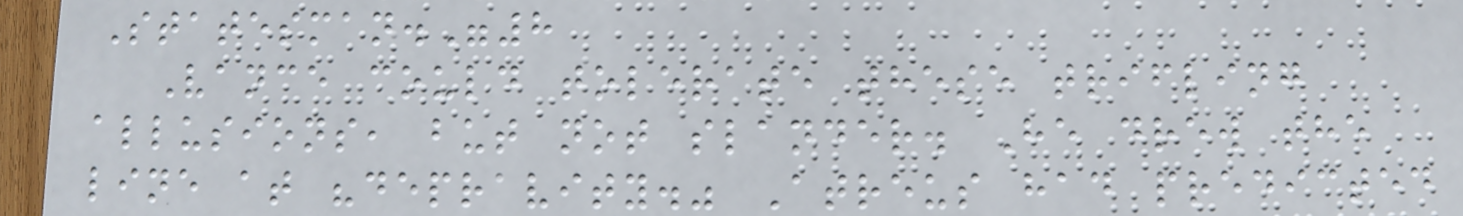Statesman."8
Vance could tolerate these trifling
allusions, but not slander. He drew the
line at "depravity." Atreus had predicted
